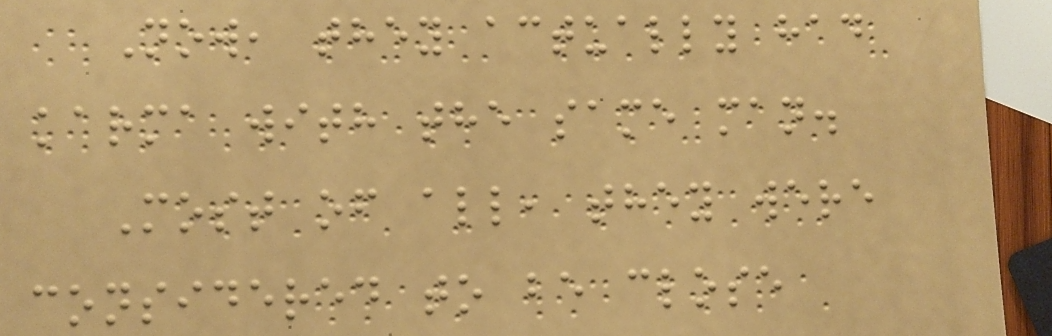Now, they actually had
karma with the same man.
Most of all, they were
considered to be close
